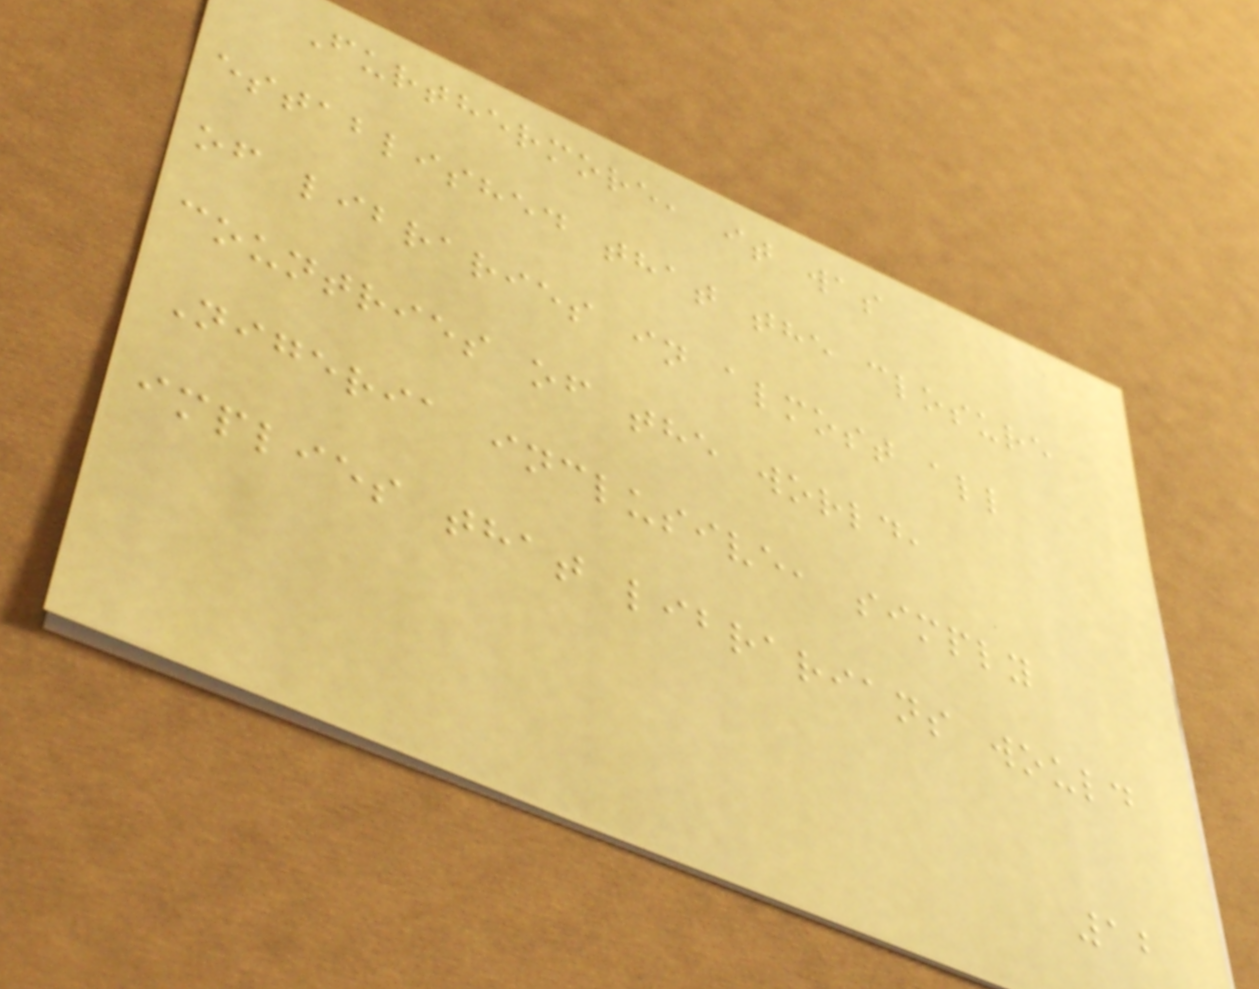Furthermore, it was
established that the closure
of libraries in almost all
countries of the world,
Nigeria inclusive, simply
implies that librarians would
12
